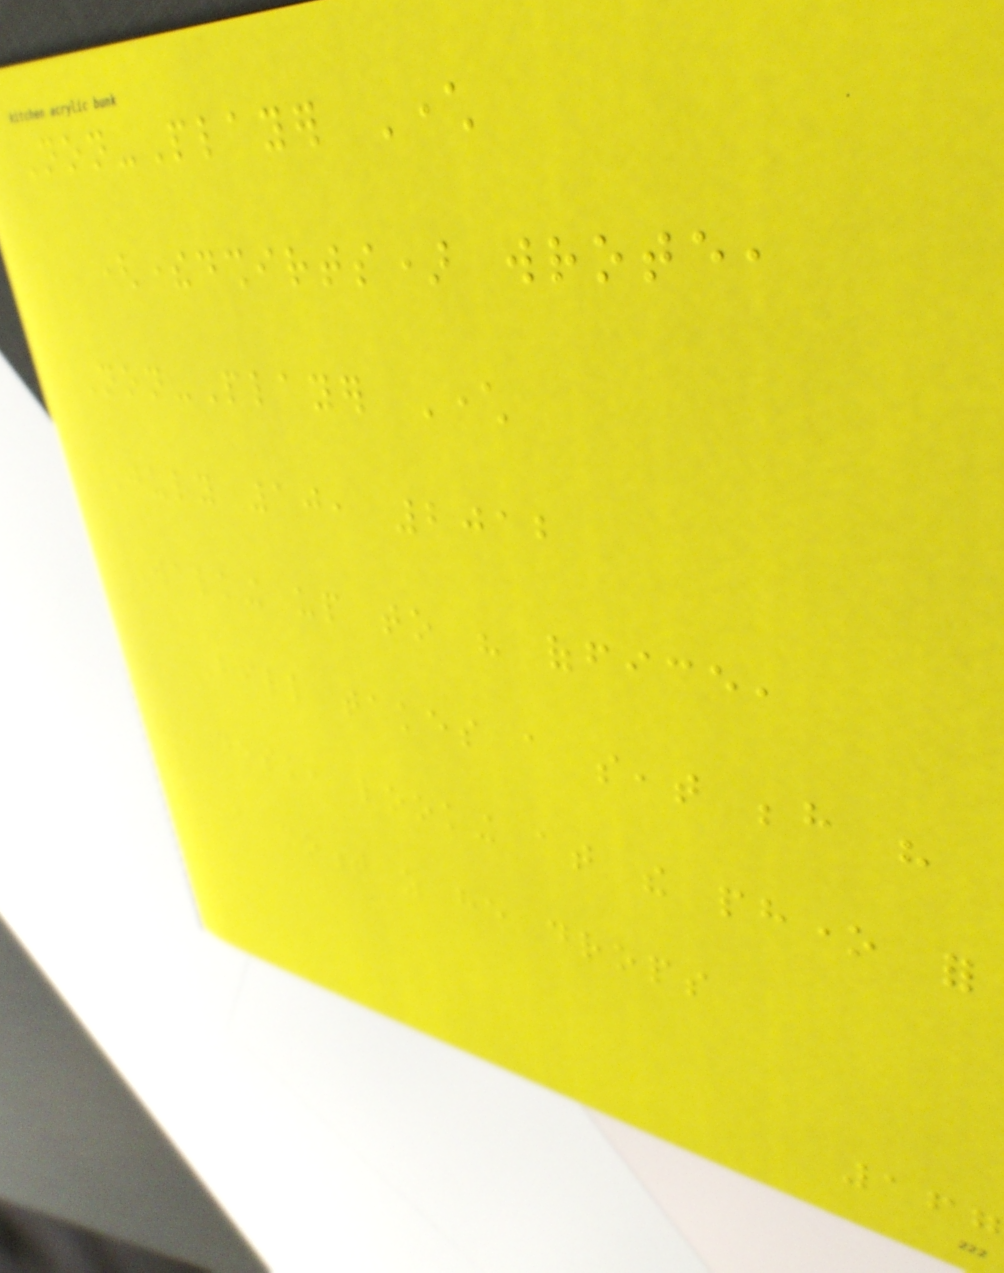Non-Player Character
(theredshirts) wrote,
Non-Player Character
July 10, 2012
Walking up to his office,
Bill takes a seat behind his
desk, looking at the phone for
a moment as he drops
167
